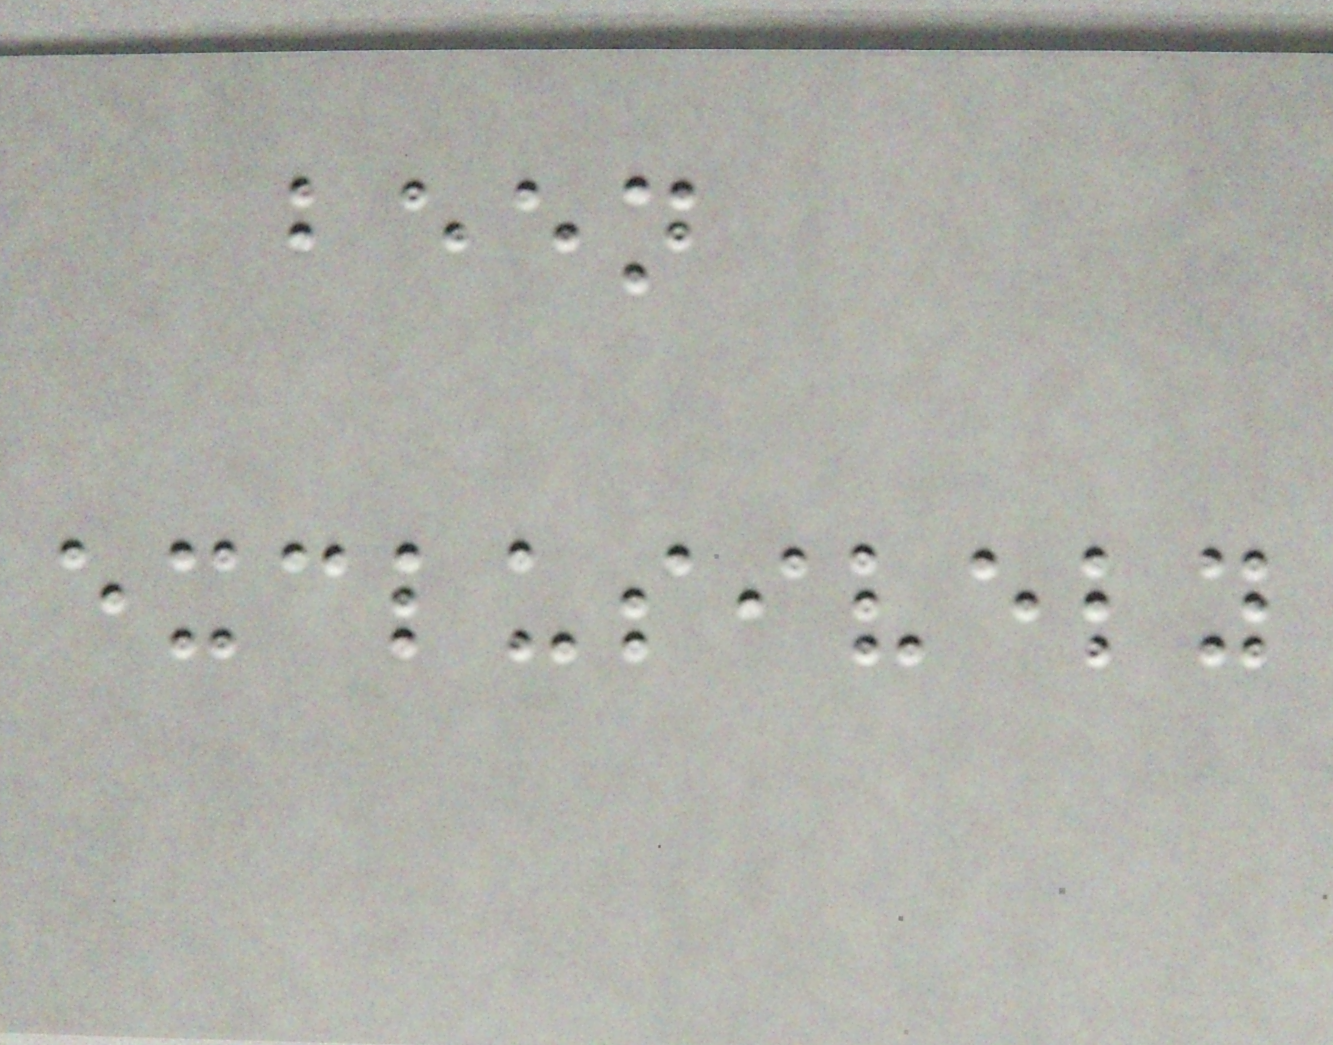been
exclusively
